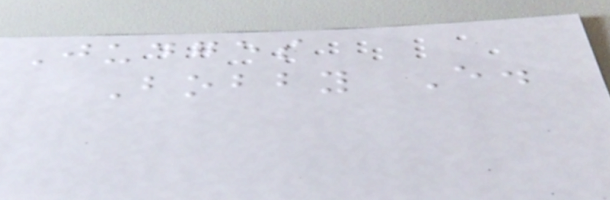Judges
Bobby E.
